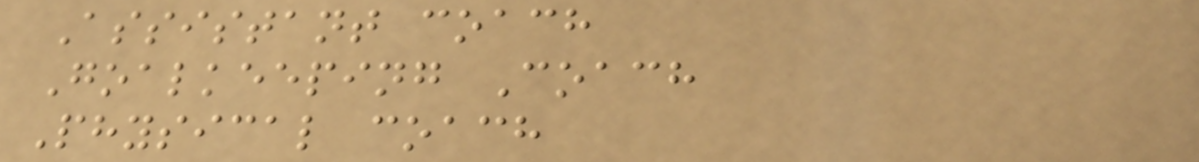Assistant coach
Goalkeeping Coach
Physical coach
